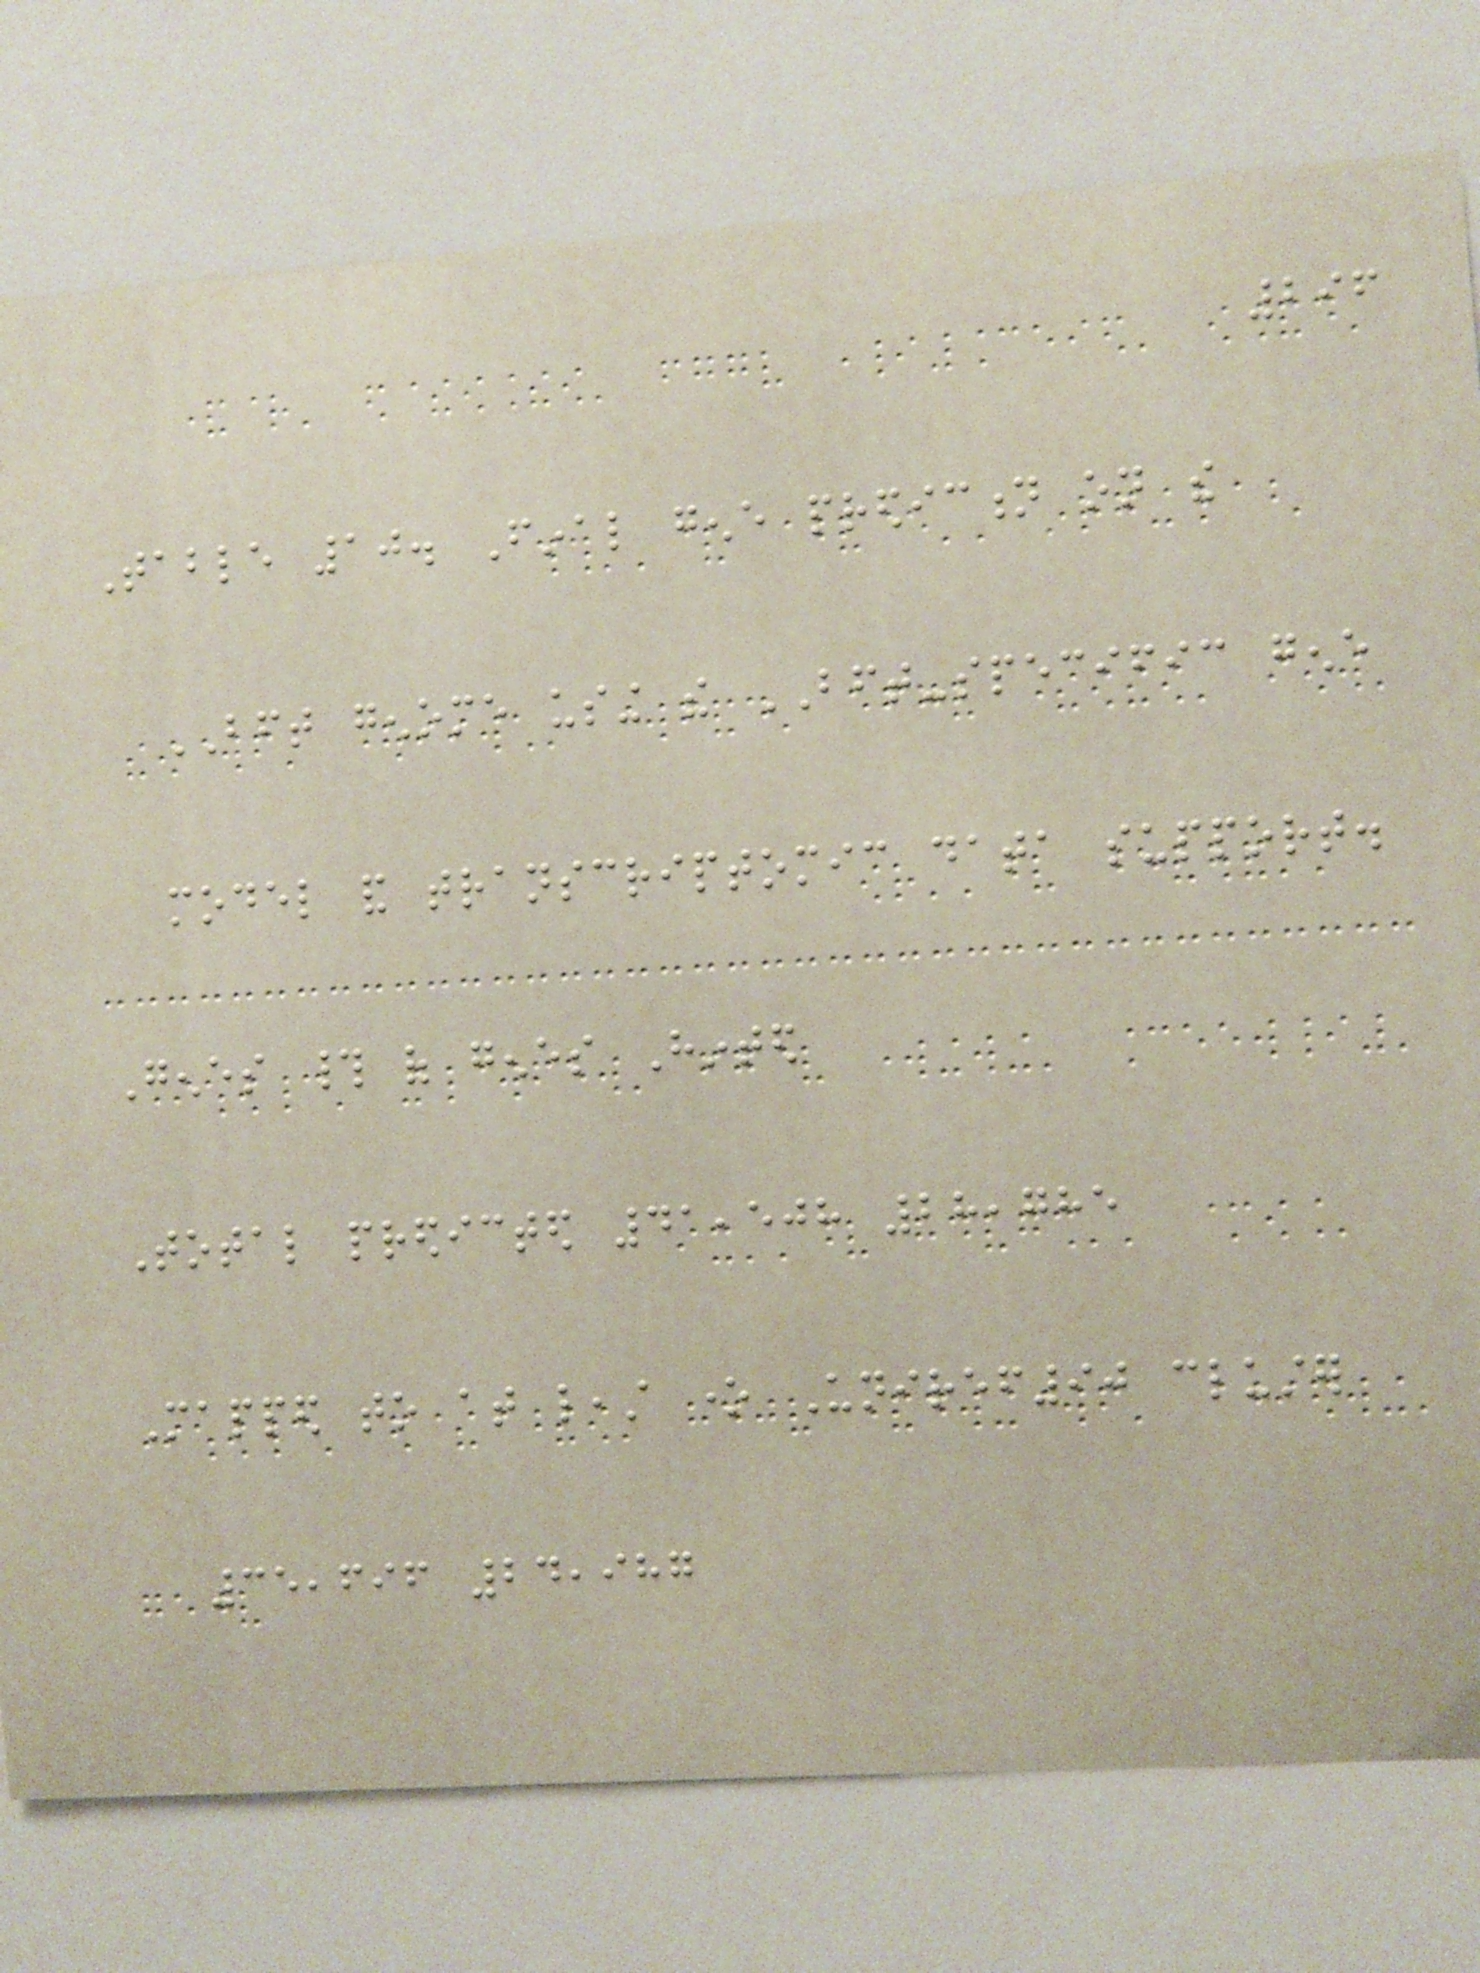296
Table 10. Final gene prediction on the
BFT genome using the BFT-specific gene
model and transcriptomic data support.
Genes # of genes Hinted
Total predicted 41,508 28,785
Mapped to at least one Uniref90 cluster
35,696 24,987
